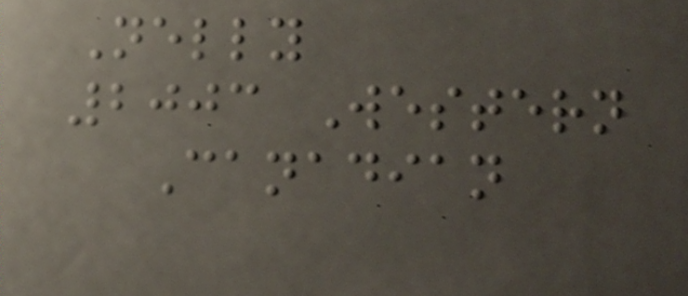Nelly
2003 Western
Canadian
